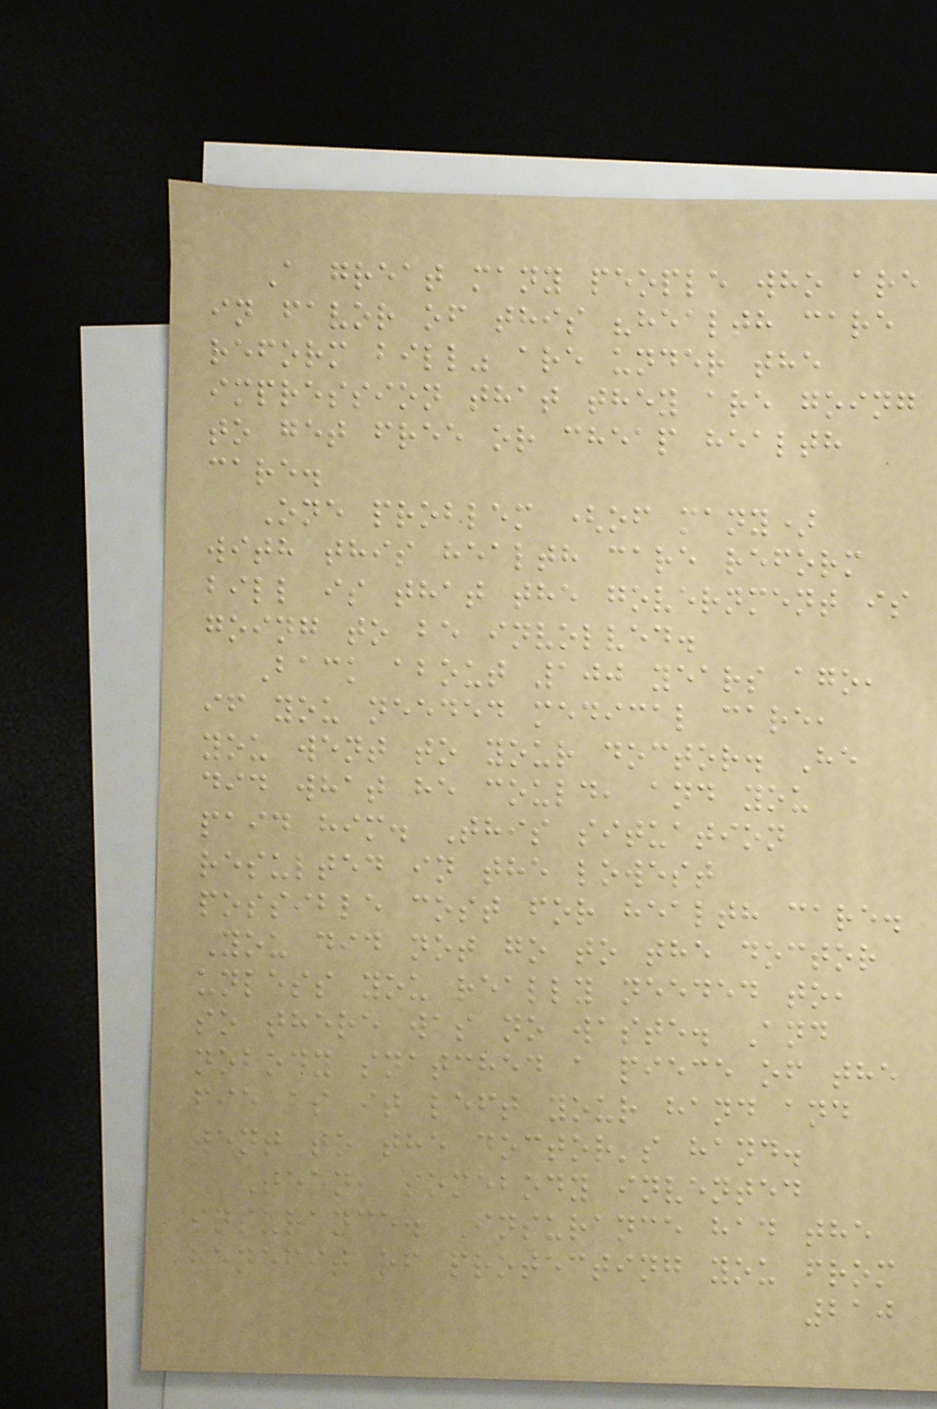A great many people who are
in favor of this "health care
reform bill" are under the
impression that they are going
to get free or cheap health
care.
One problem (of many)
with this health care reform
bill is that the government is
going to be involved.
Back about 100 years ago,
if you needed medical care,
you went to your doctor. He
did what he could, and you
paid him. This situation
resulted in the lowest
possible cost for health care.
You did not go to the doctor
unless you really needed to,
so there was no waste. And
nobody snatched a piece of the
pie as it left your hand and
went to the doctor's hand.
Then, somebody invented
insurance. Insurance had the
benefit of protecting you from
210
